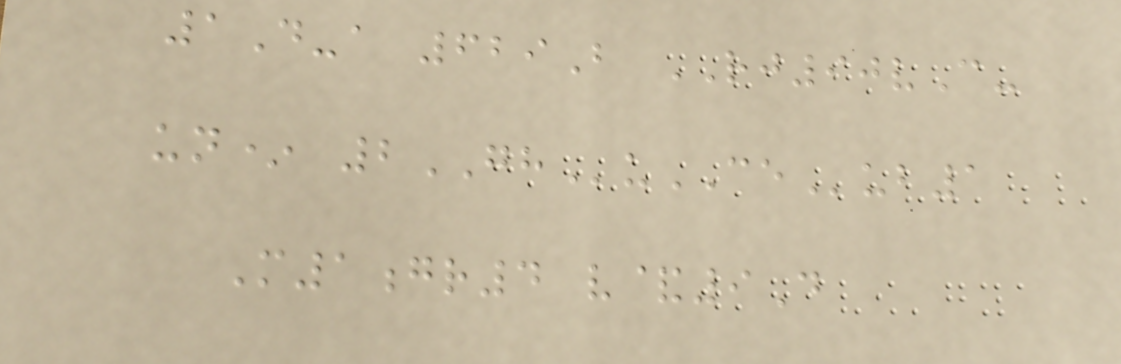1D-a 629B RJ90vC-
un* 2GHuCEub1
M1gr4 v&9D
